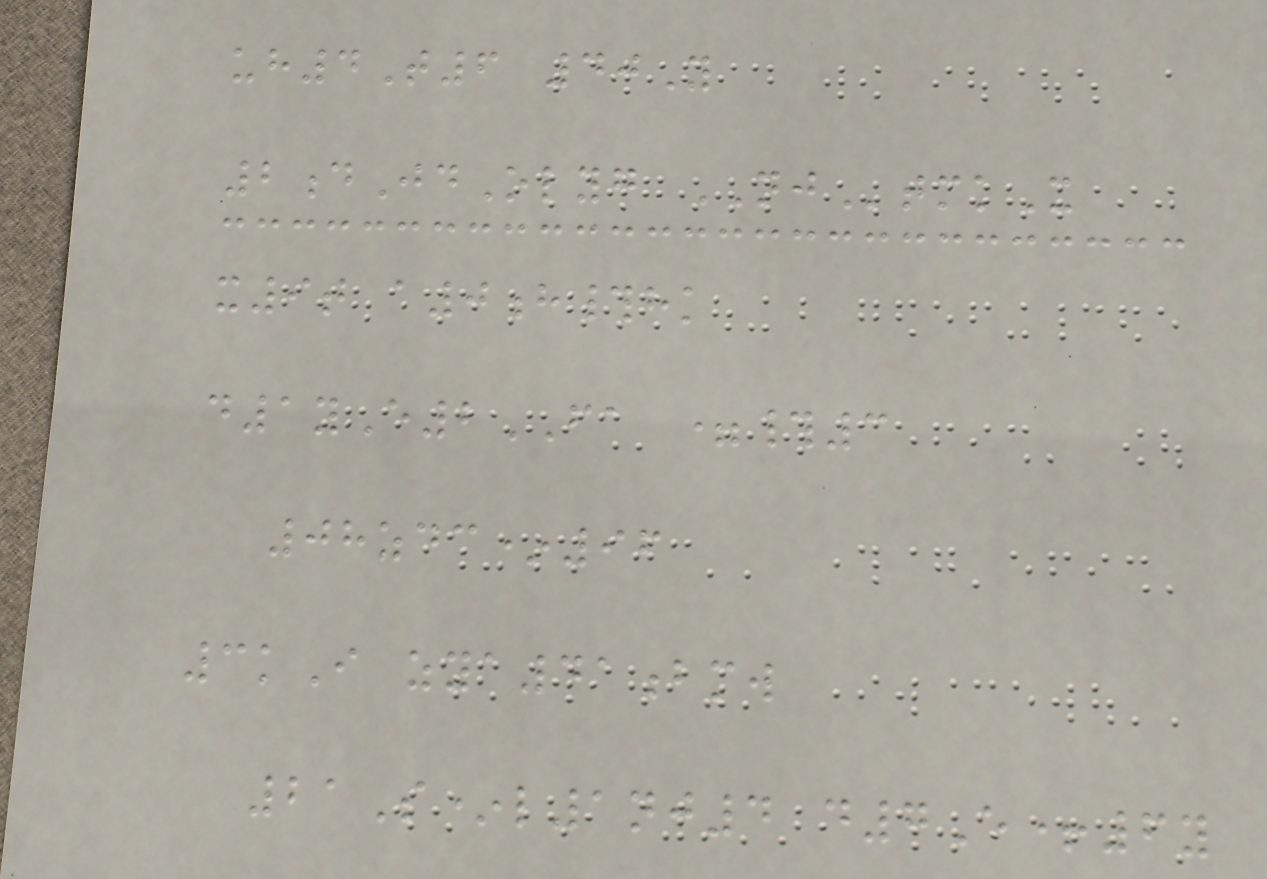uh4T6 40Y
2dJdOlyg NJtmkX
x9t a0h#hk
d1yE2FA =#3
08zdc*96
3kI zya41bmw
21S*l1nj4 d7E+6y
